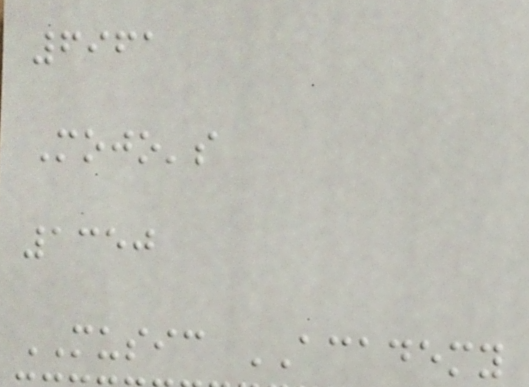6961
Mojo's
1350
MUSIC ACADEMY
